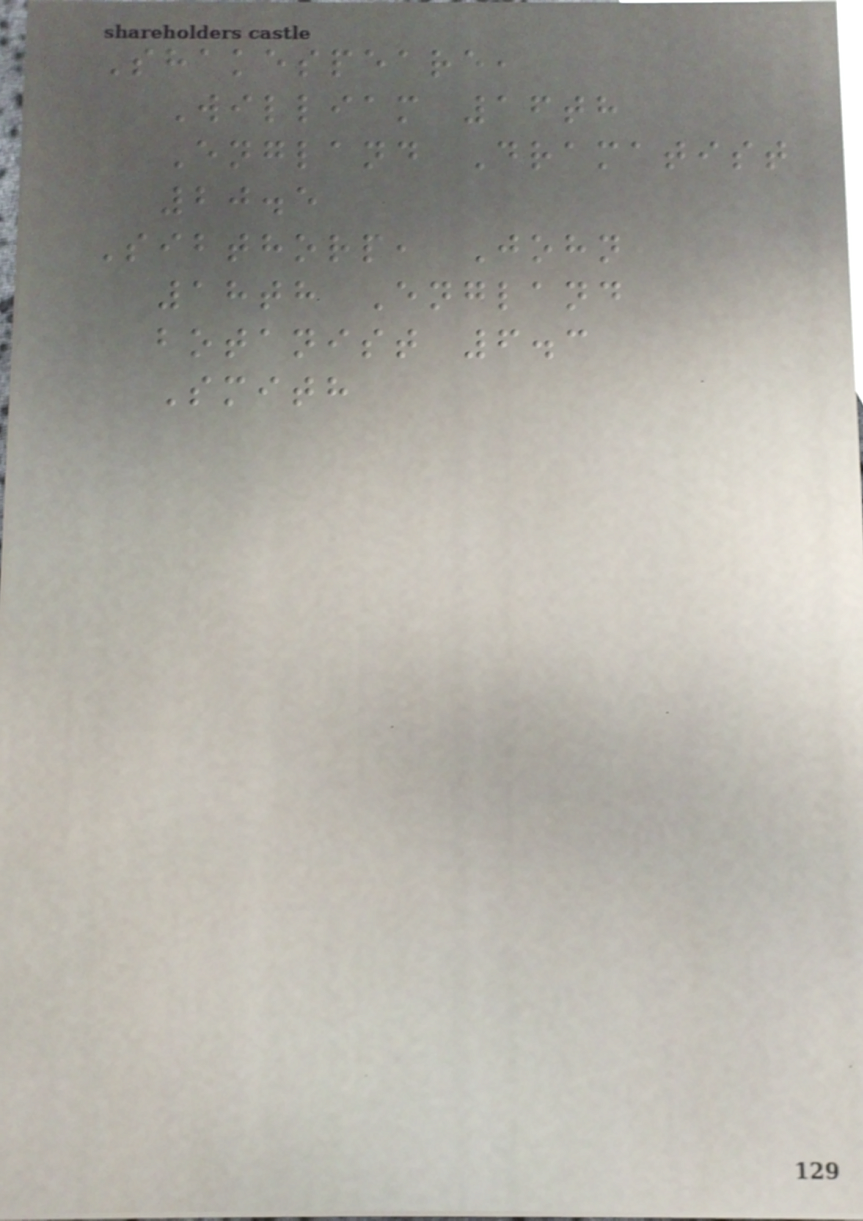Shakespeare,
William 16th
England Dramatist
20.5
Sibthorp, John
18th England
botanist 6.3
Smith
